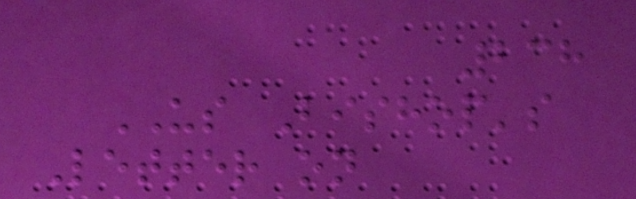238
US Bishop's
Letter on
